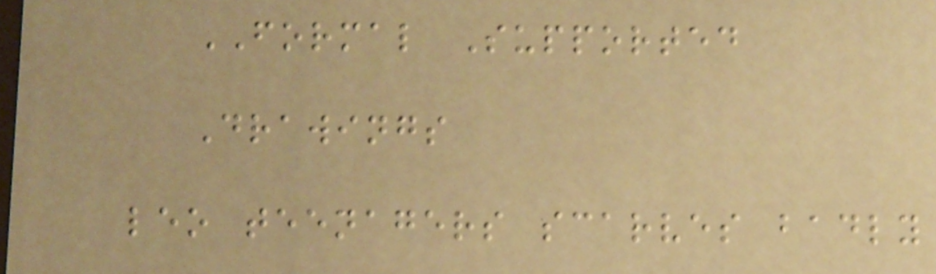FORMAL Supported
Drawings
leo teenagers scarves badly
